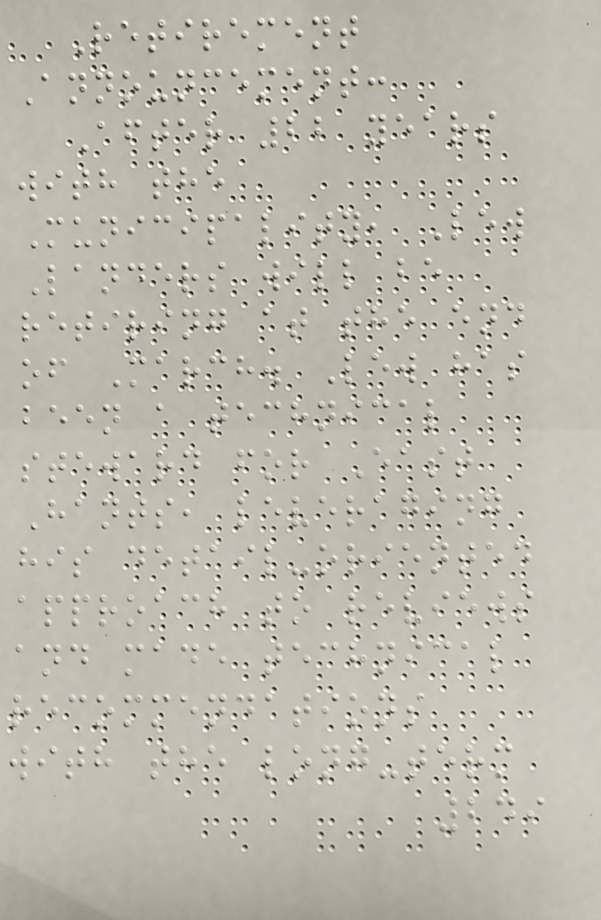Retirement
Announcement:
After 22 years
with the
Municipality, Lew
Landers will be
retiring at the end
of March. Lew has
been a technical
steward for East
Hants, leveraging
his detail-oriented
approach to reviews
and made technical
recommendations
with the long-term
249
